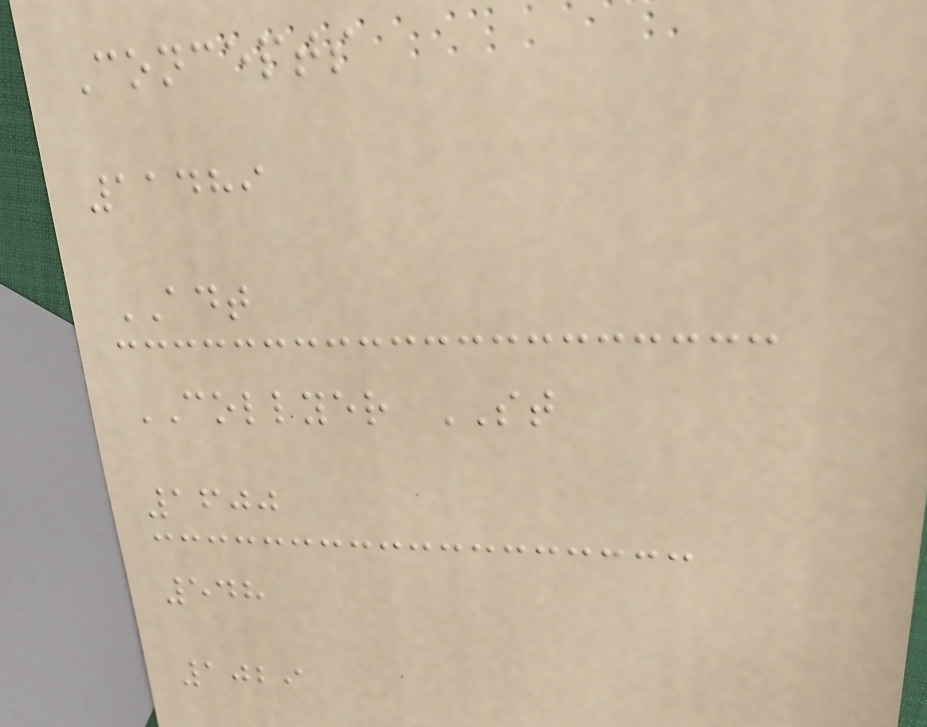Concepts
11489
ADT
COLLYER ST
1600
548
1029
